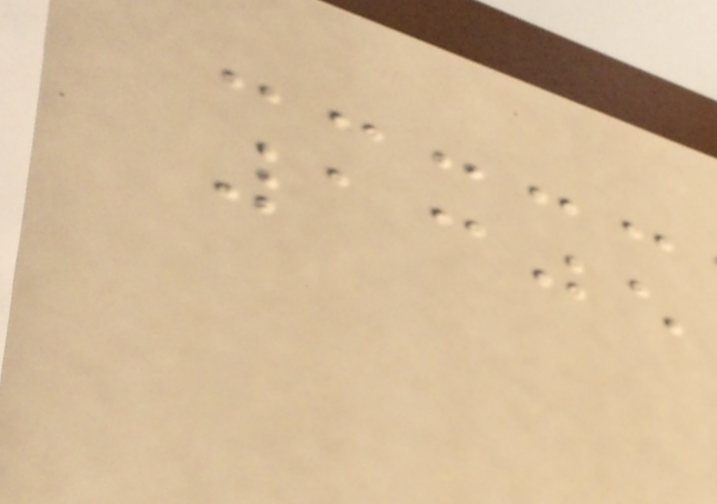1305
